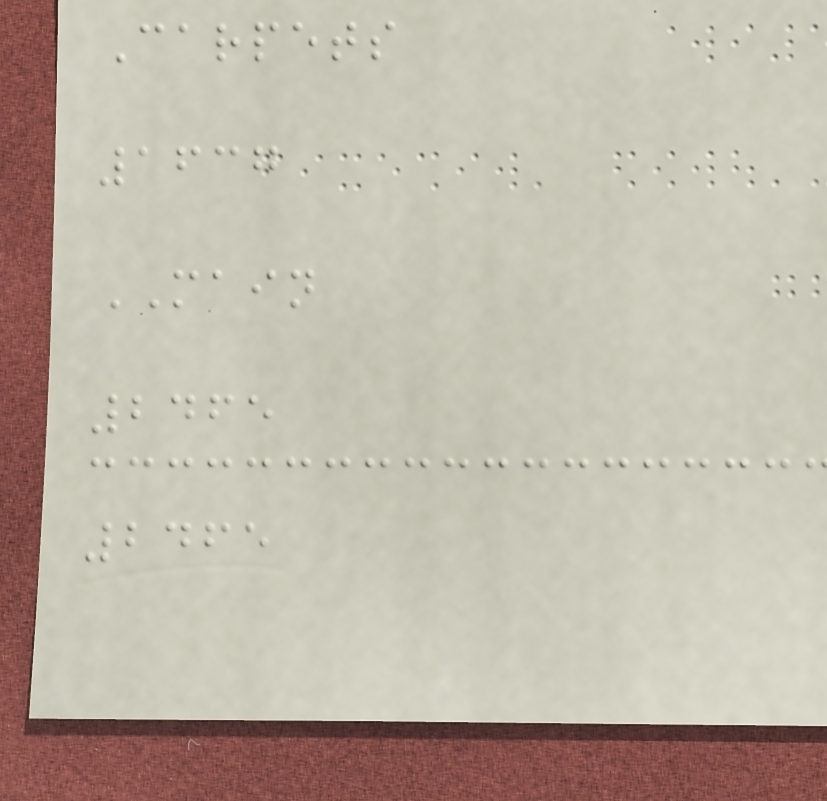Carpets
1637
MAIN
2465
2465
